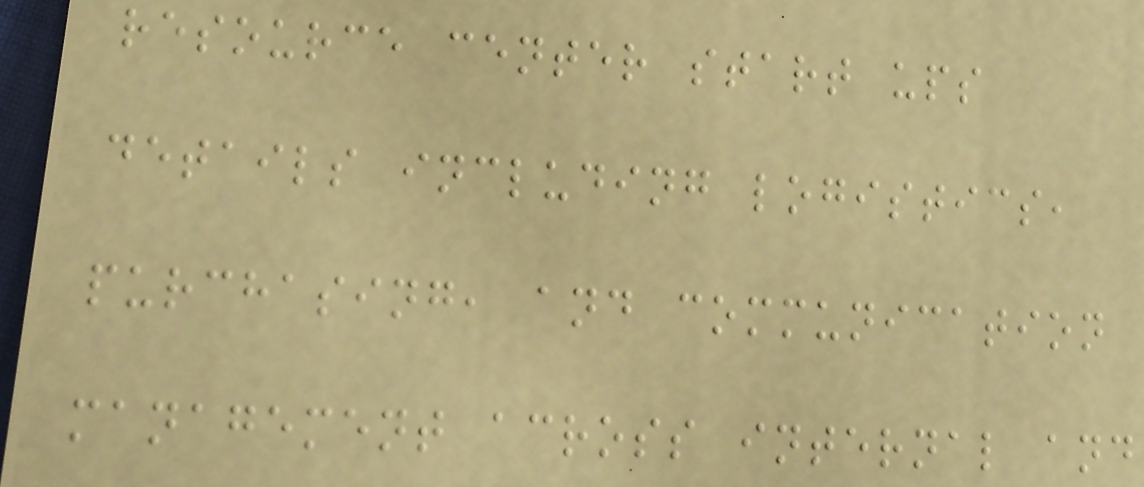resource center start ups
details including logistics,
purchasing, and communication
management across internal and
